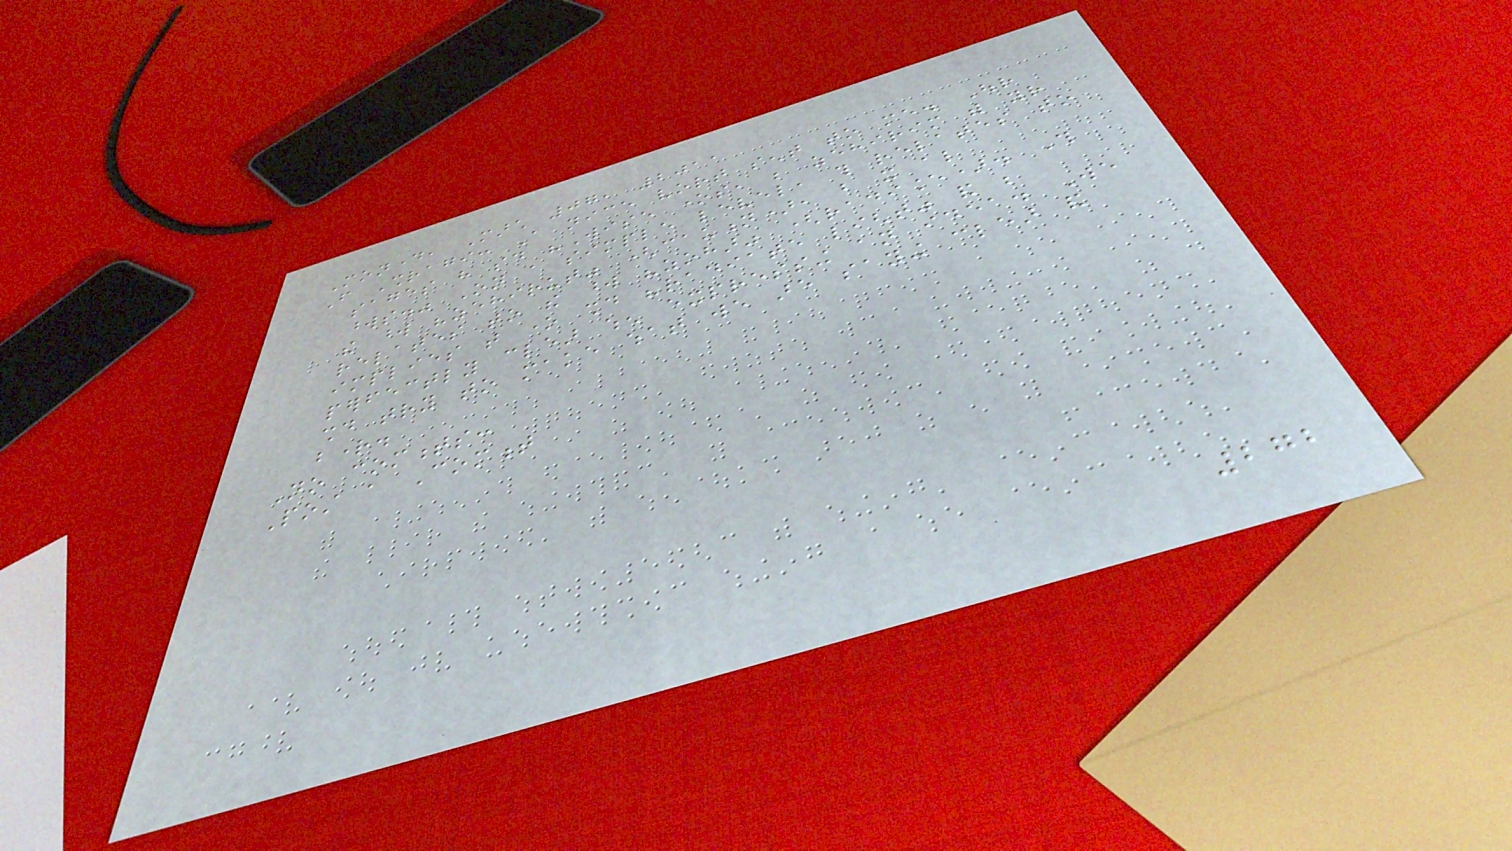Monday, March 07, 2011
From Shragi: A nice vort sent to me. Our
sages have said "Wise ones, be zehirim with your
words." On a simple level, this relates to
the word "zehirut" (caution), but it also
relates to the word "zohar" (radiance). This
implies that one should "radiate light" and be
perfectly clear when expressing an idea. We
should try to make what we are saying clear and
bright.
No comments:
Post a Comment
272
